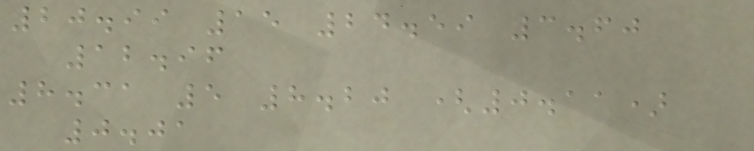20.99 15 24.59 3.60
12.96
8.31 5 8.20 (0.11)
0.01
